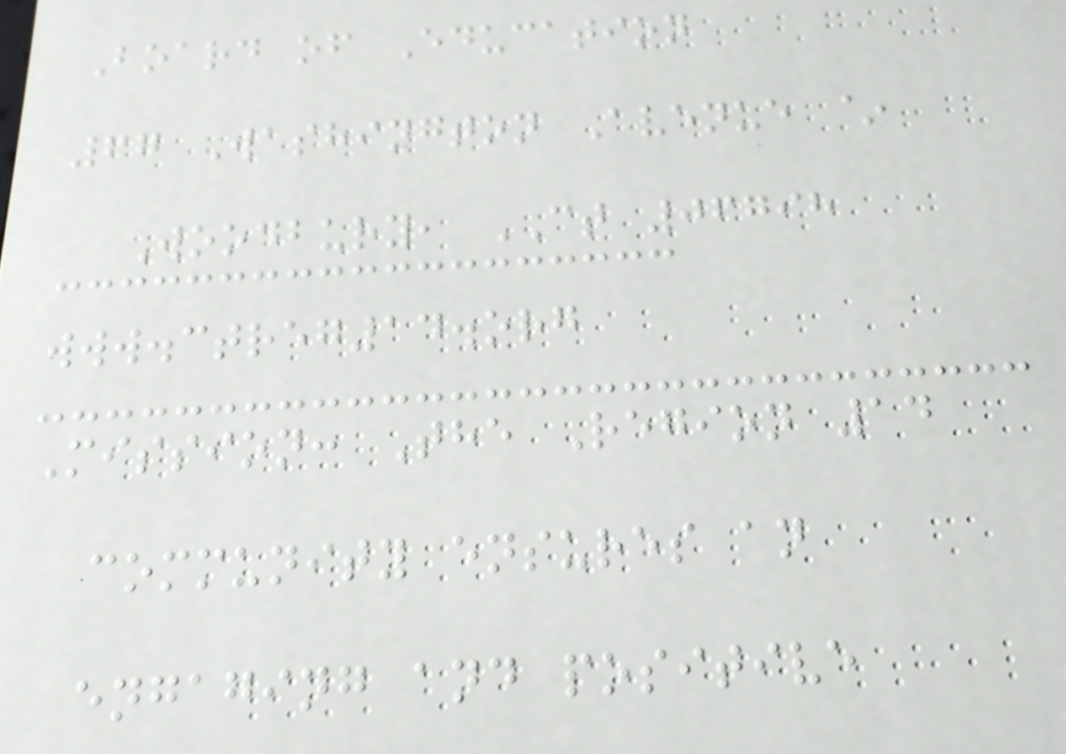Board of Education
67 Washington Avenue ~
Woodbury, CT 06798
www.ctreg14.org
Mission: The Region 14
community ensures an
engaging and positive
